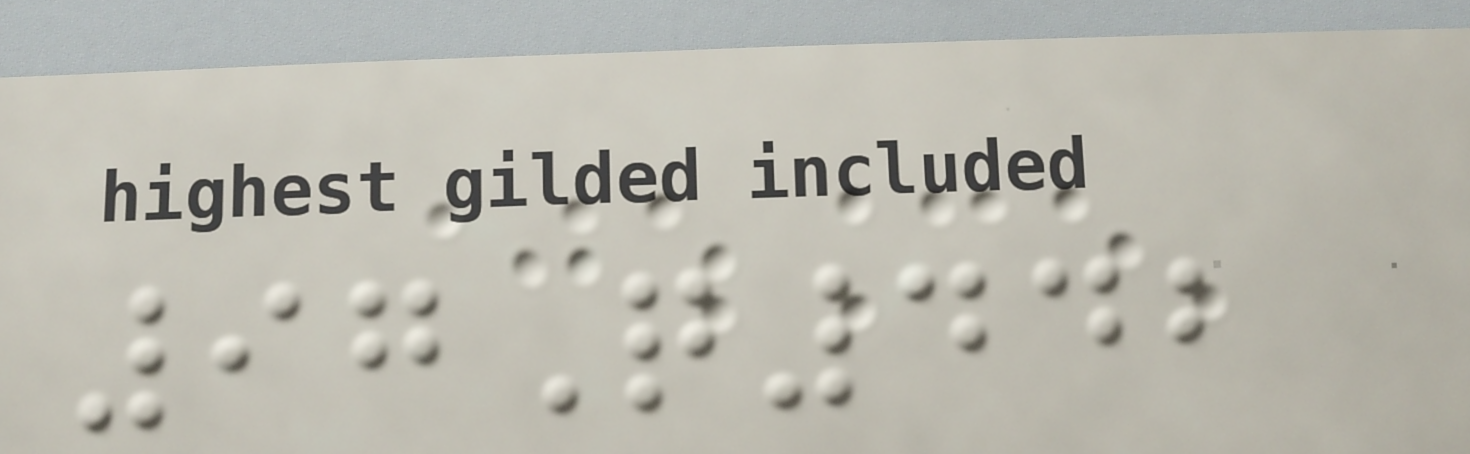97Q442
